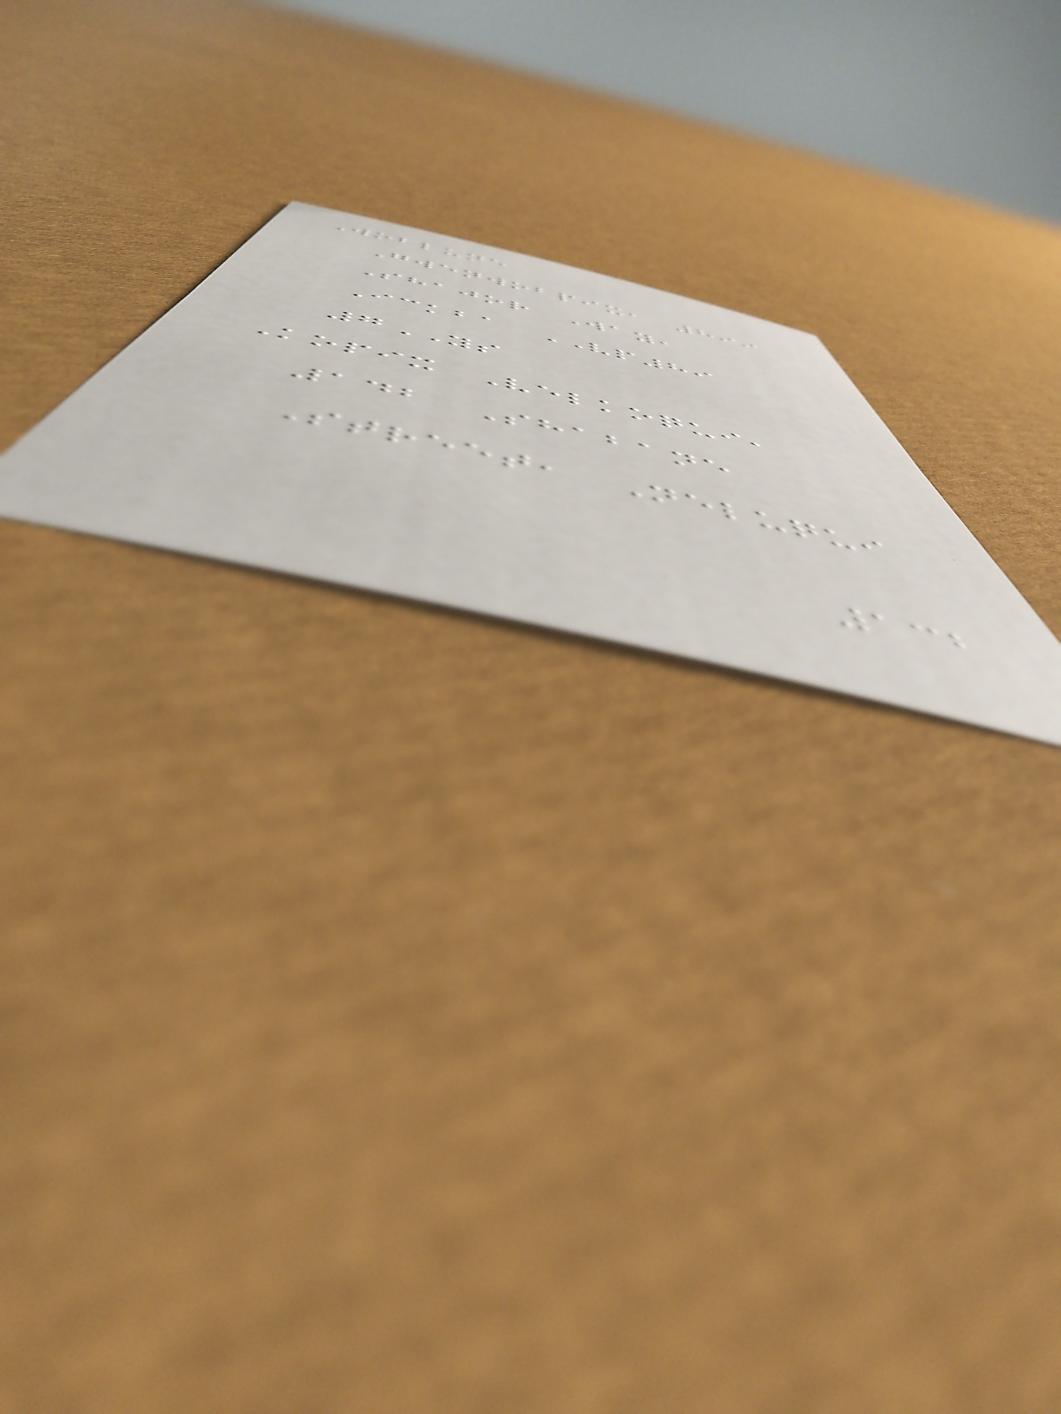Woblune
Gwenwobpix, 899
Shajor Way,
Ickba VP89
7YS
Kopix Velkoqui,
142 Shabane
Street, Neluqui
132
